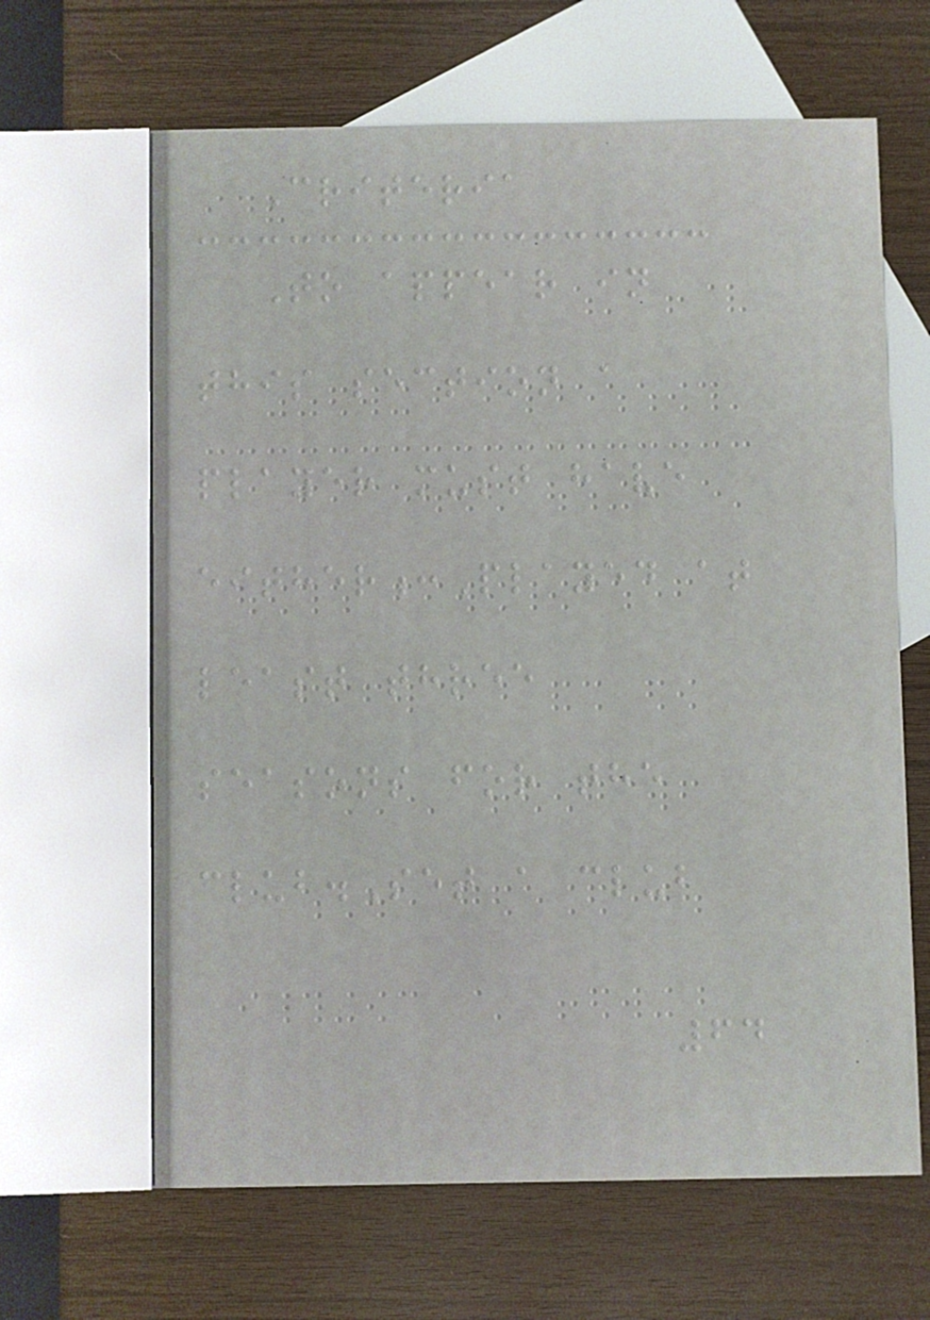Criteria
To appear in
this section a
player must have
either:Played at
least three
seasons for the
club.Set a club
64
